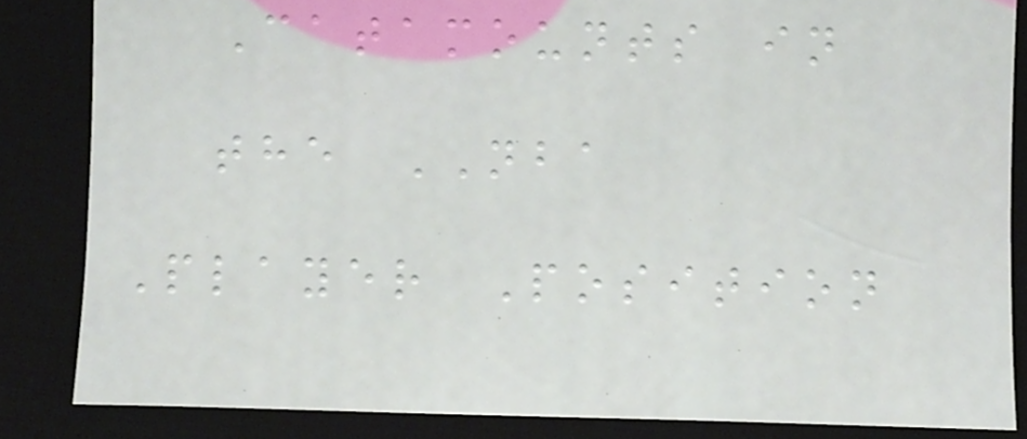Catamounts in
the NBA
Player Position
